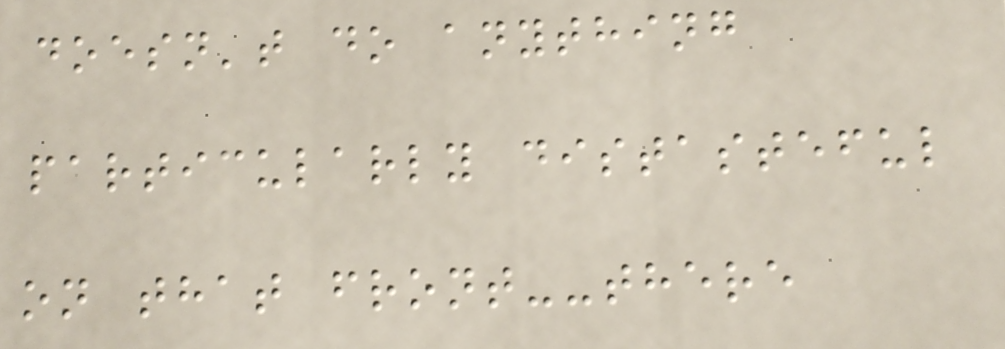doesn't do anything
particularly distasteful
on that front--there
